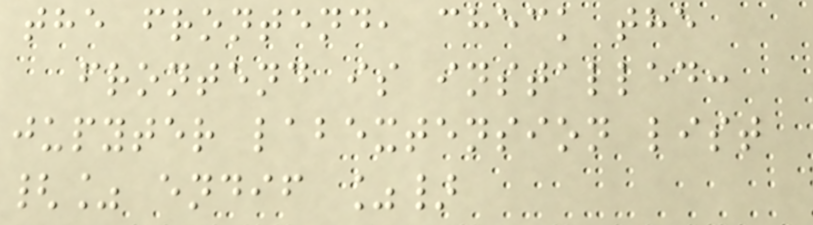the frontend, check the
frontend is installed:
jupyter labextension list
{% endif %}
